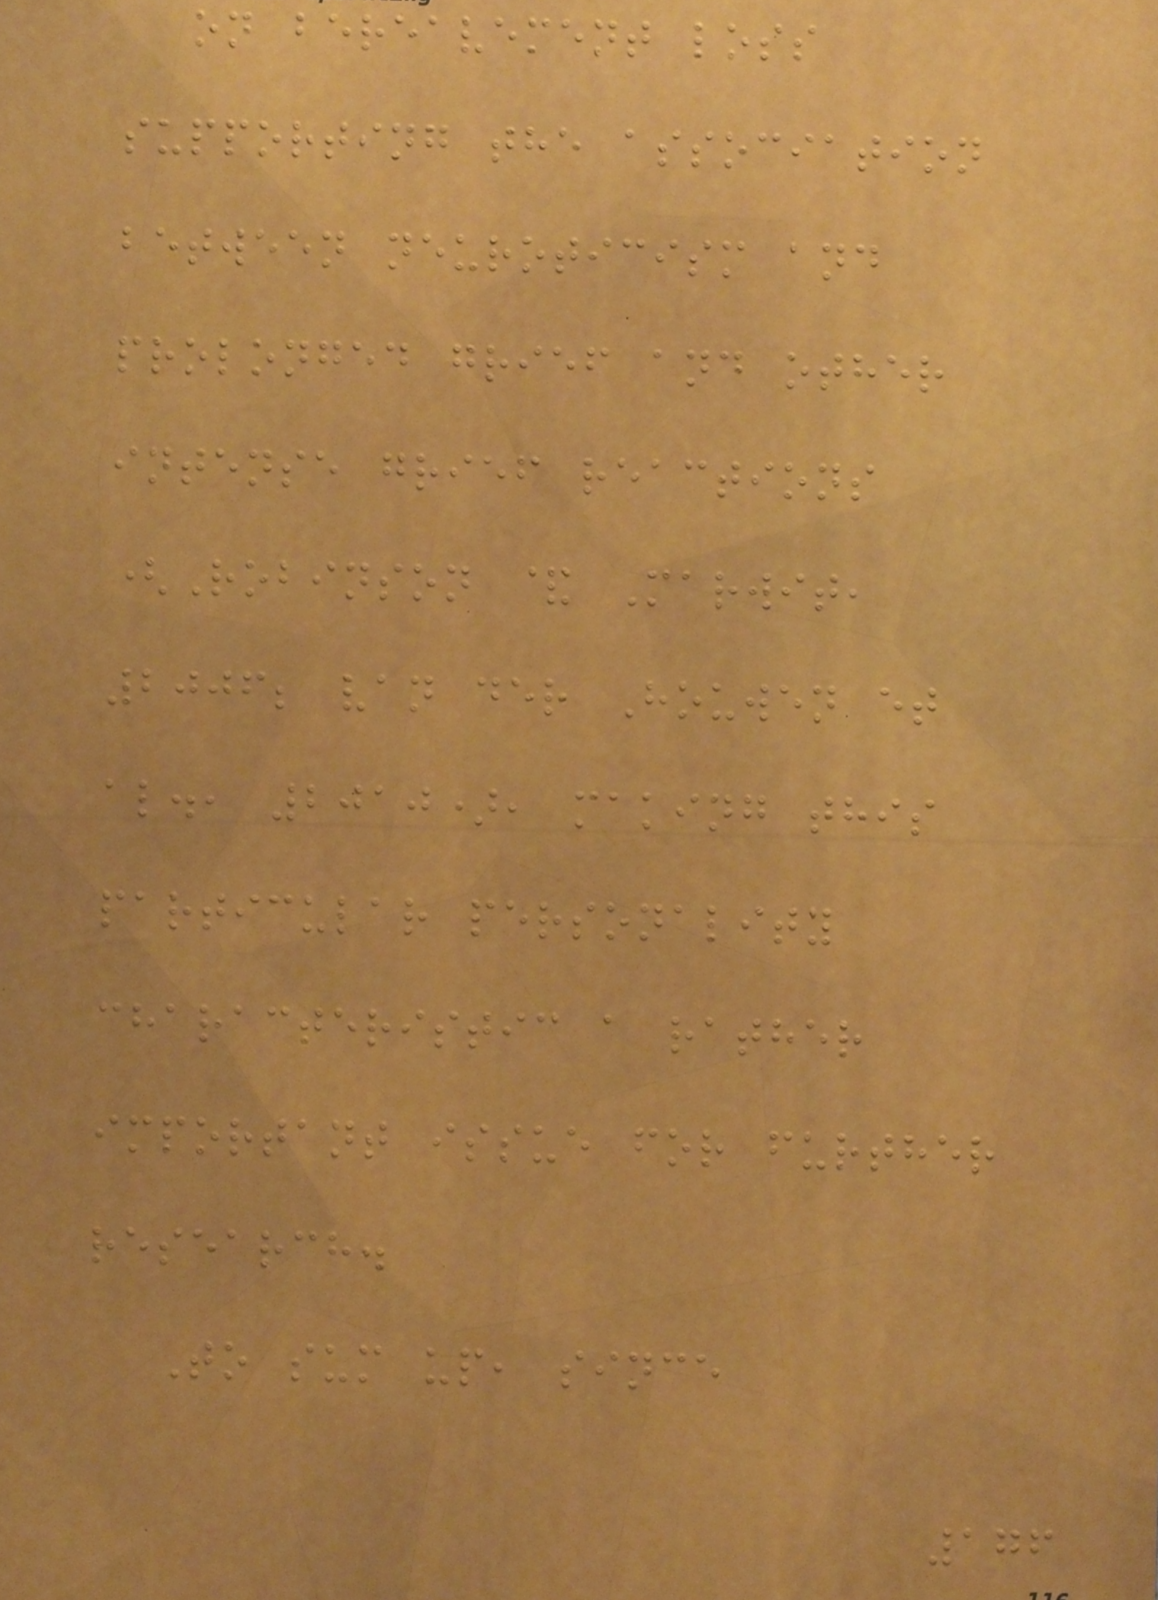on bereavement loss
supporting the association
between neuroticism and
prolonged grief and other
intense grief reactions
(Robinson & Marwit,
2006; van der Houwen et
al., 2010), making this
particular personality
characteristic a rather
important issue for further
research.
To sum up, since
176
